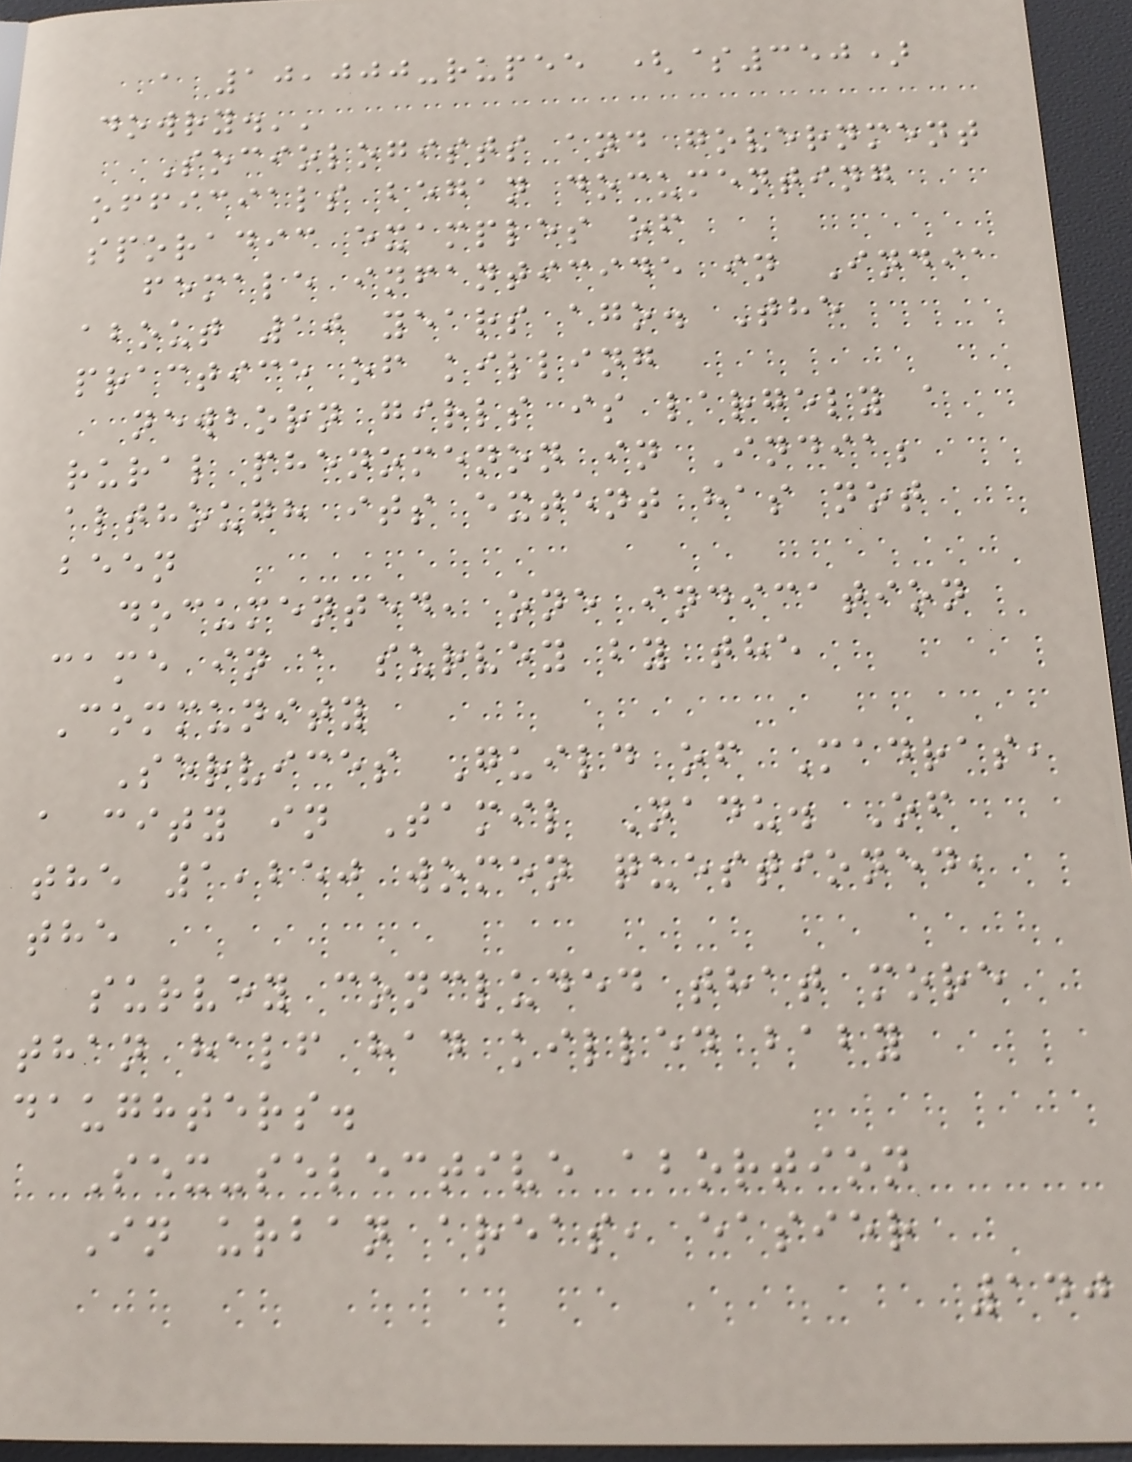a 10,000-rupee ($350)
dowry.''
Sociologists and government
officials began documenting
sporadic examples of
female infanticide in India
about 10 years ago. The
practice of killing
newborn girls is largely a
rural phenomenon in India;
although its extent has not
been
documented, one indication
came in a survey by the
Community
Services Guild of Madras,
a city in Tamil Nadu. Of
the 1,250 women questioned,
the
survey concluded that more
than half had killed baby
daughters.
Sex-selective abortion
In urban areas, easier
140
